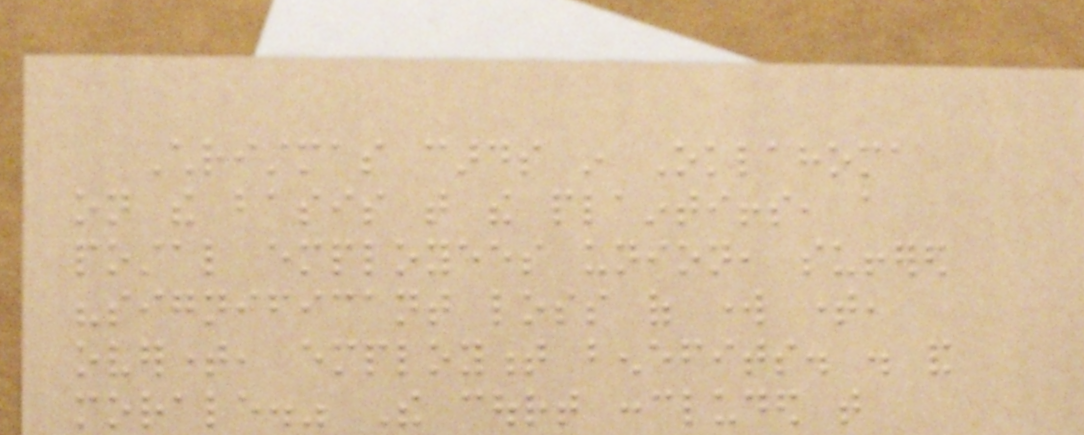Christmas cards in Oklahoma
on the basis that the plaintiffs, a
postal employees union, suffered
"significant loss of work time,
overtime, employment benefits. . and
morale." The court concluded that
